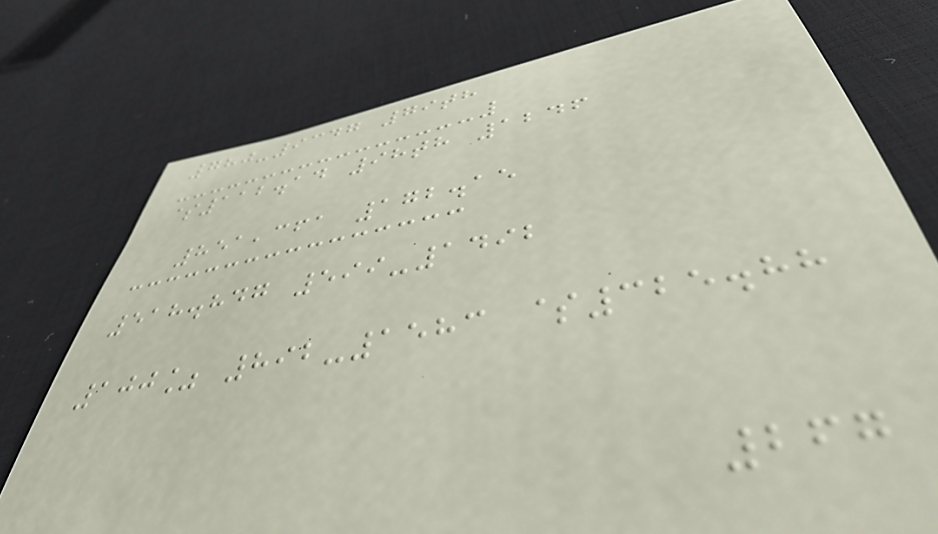780-9347 79th
$112.14 98th 1246
851,361 172.15
518.847 599-1492
100% 892-1583 $325.88
267
